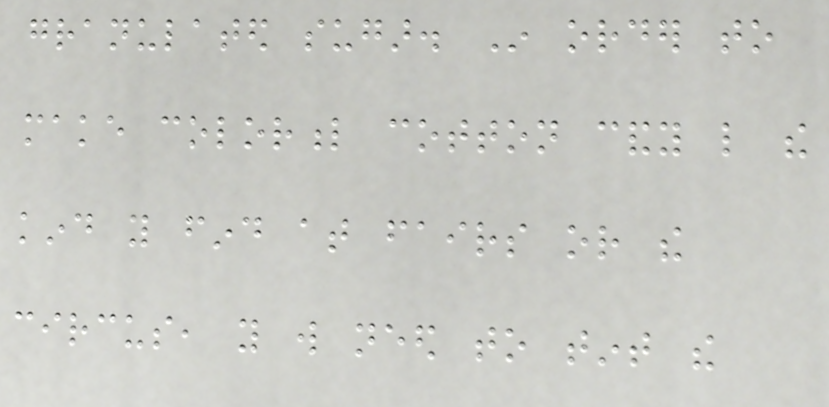granulated sugar. In order to
make colorful cotton candy like the
kind you find at fairs or the
circus, you will need to tint the
